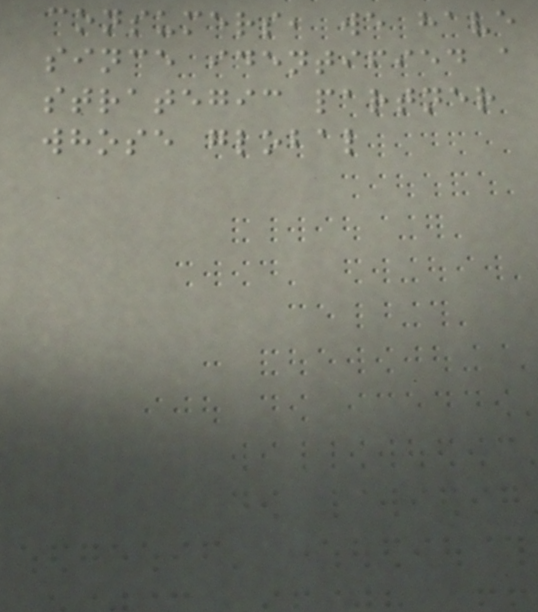consumers, we have
since identified a
strategic partner
whose global
